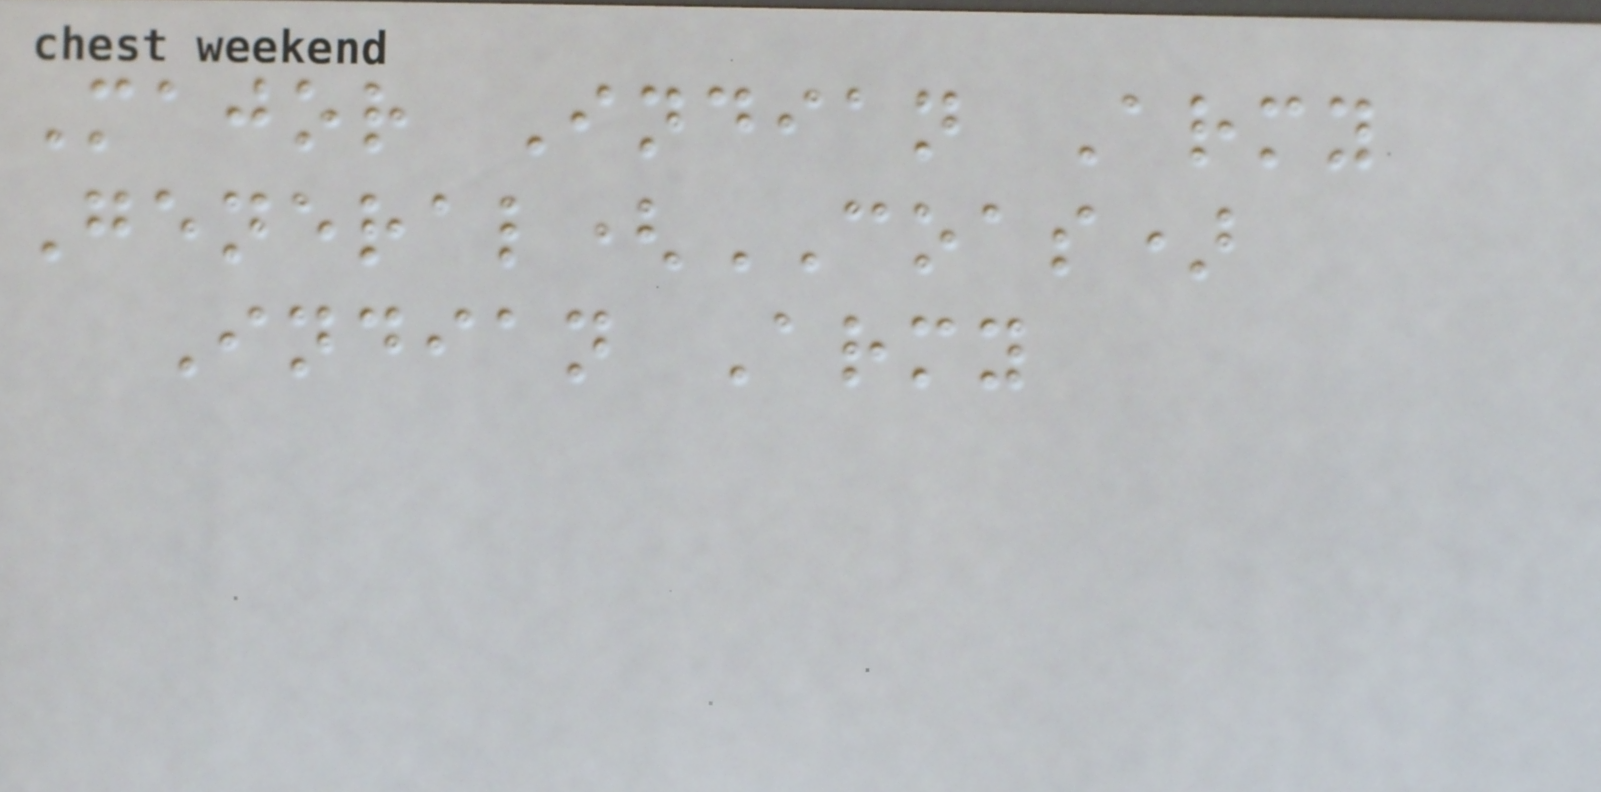Major Indian Army
General(COAS)
Indian Army
